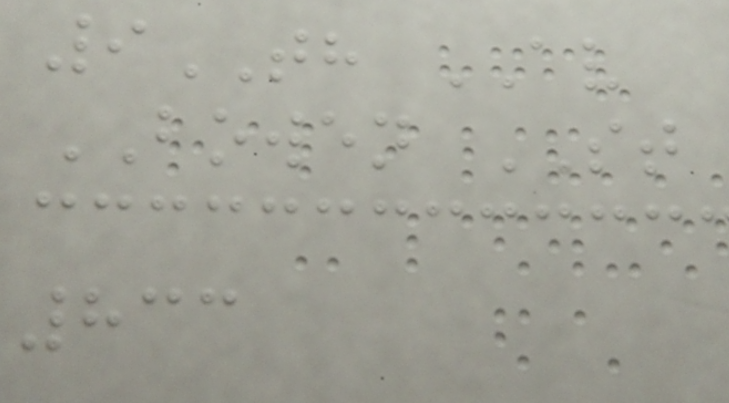9TH AV
BOWEN ST
833
